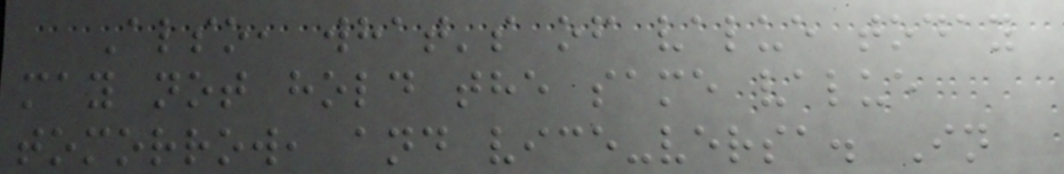Also, what's of value today
may not hold the same value
tomorrow, and vice-versa. In
